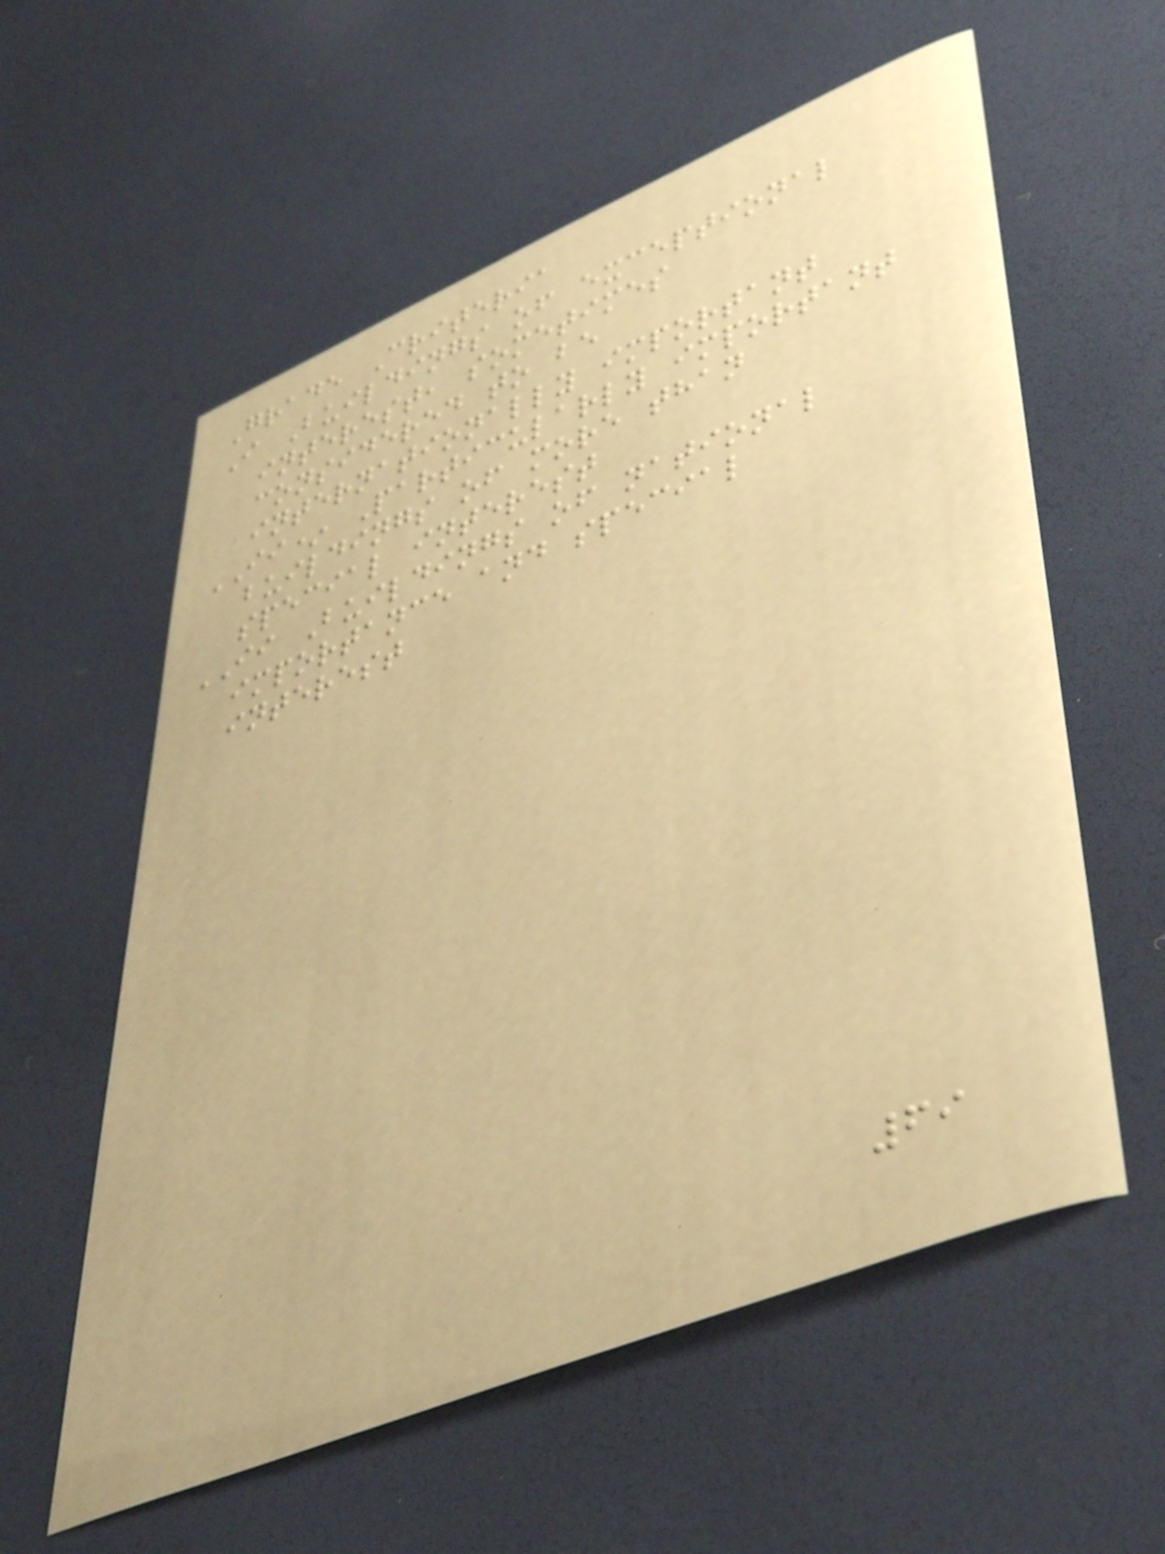Grade Criteria
I Buildings of exceptional
interest, sometimes
considered to be
internationally important
II* Particularly important
buildings of more than
special interest
II Buildings of national
importance and special
interest
69
